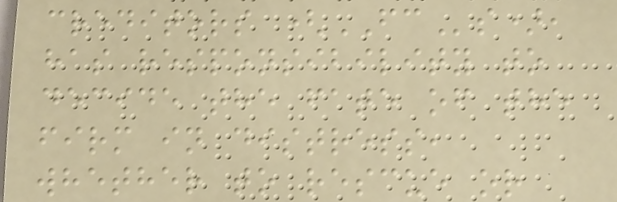creditors (FCs),
has responsibility to
decide the fate of the
firm in distress,
whether to rescue or
